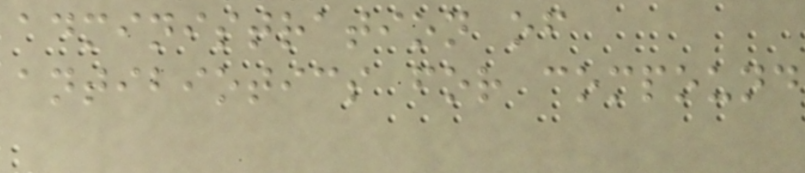administration of
antibiotics for compound
